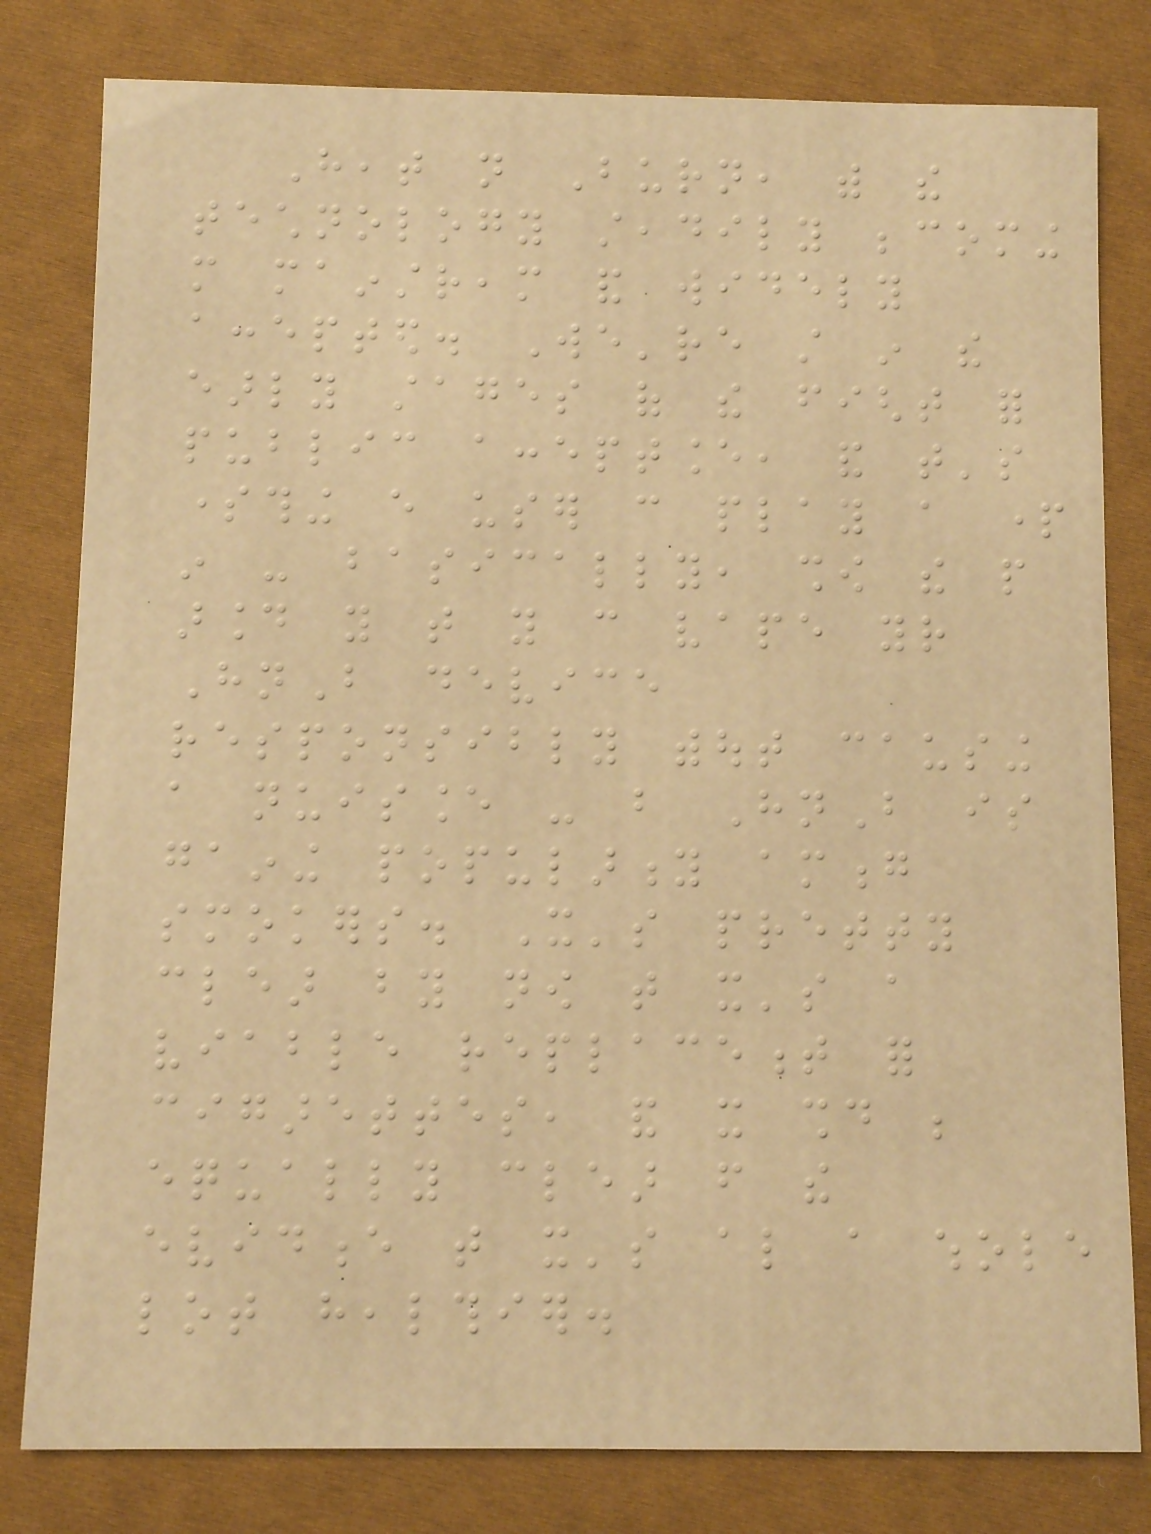Heat not Burn, with the
technology steadily becoming
more mainstream and widely
accepted. We're still in the
early stages of the fight for
public acceptance, and that's
something every user can play a part
in - basically, show the people
around you that you can vape your
HnB device
responsibly without causing
a nuisance - but HnB is
gaining popularity among
smokers. It's pretty
clear by now that it's a
viable replacement for
cigarettes, and it should be
equally clear from the
evidence that it's also a whole
lot healthier.
